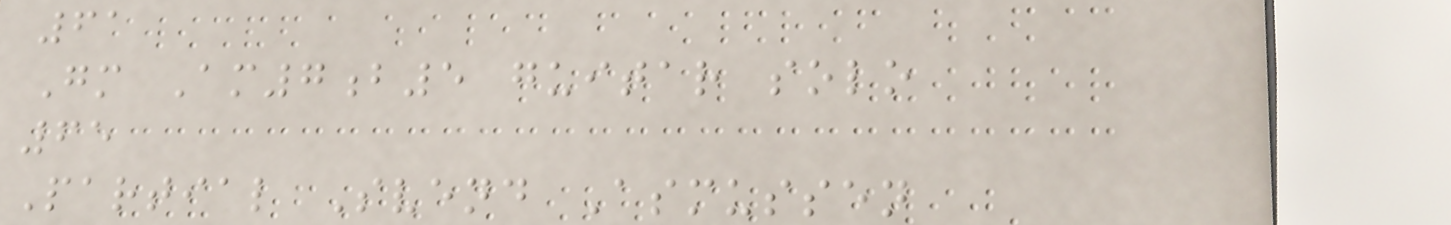61
Gm Am7b5 guitar solo
65
Partial Svend Asmussen
